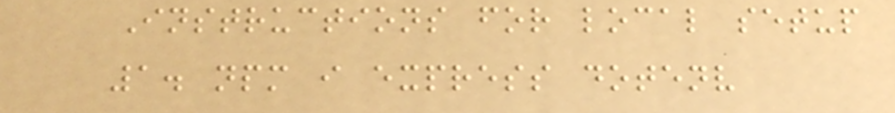Instructions for local setup
1. npm i express dotenv
